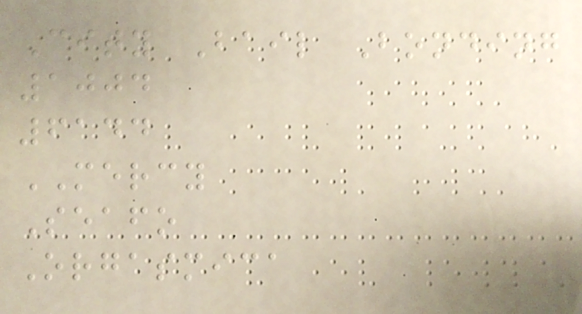City Bail Bonding
1004
6144
MERCY
Seafo
Orgasmica
